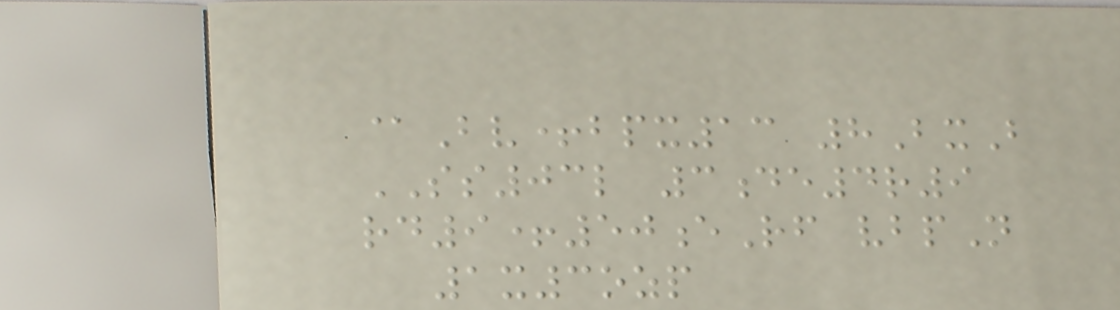@Bv+bpx13 8BxB
SS03l 3de4r9
rd9+50eRf vbpN
1x3ozp
